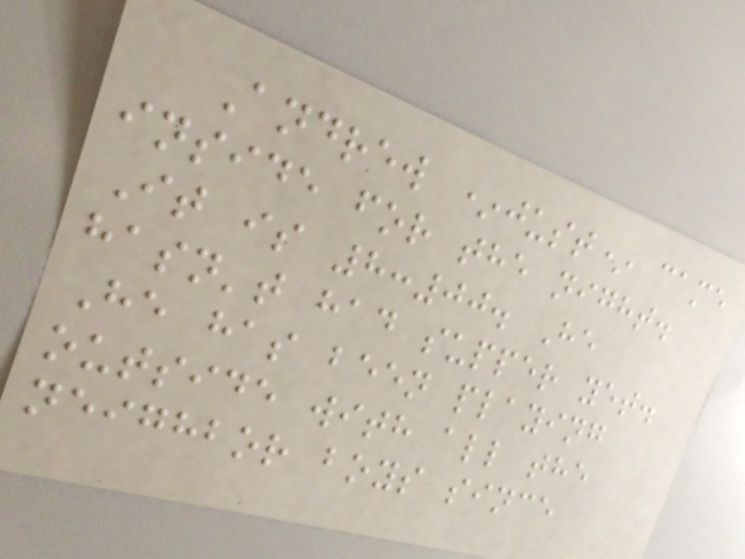Andrew *just* came
inside for the night.
It is 8:00. He
hasn't had supper yet.
He has been playing
outside with all the
neighbor boys since
